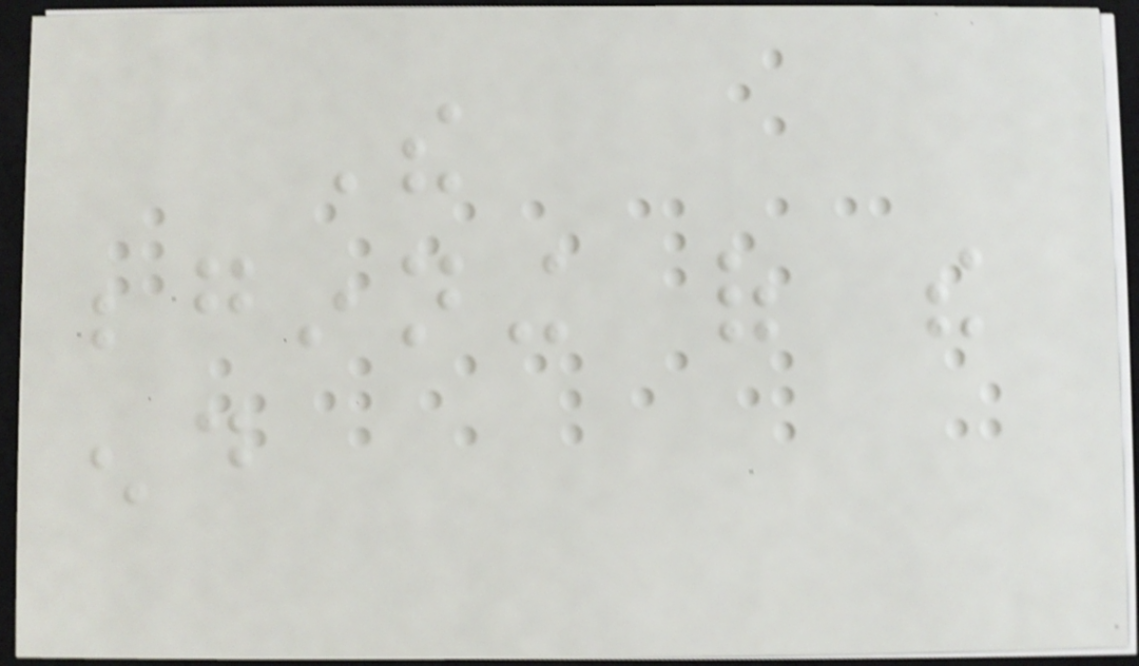The
beginning of the
end
